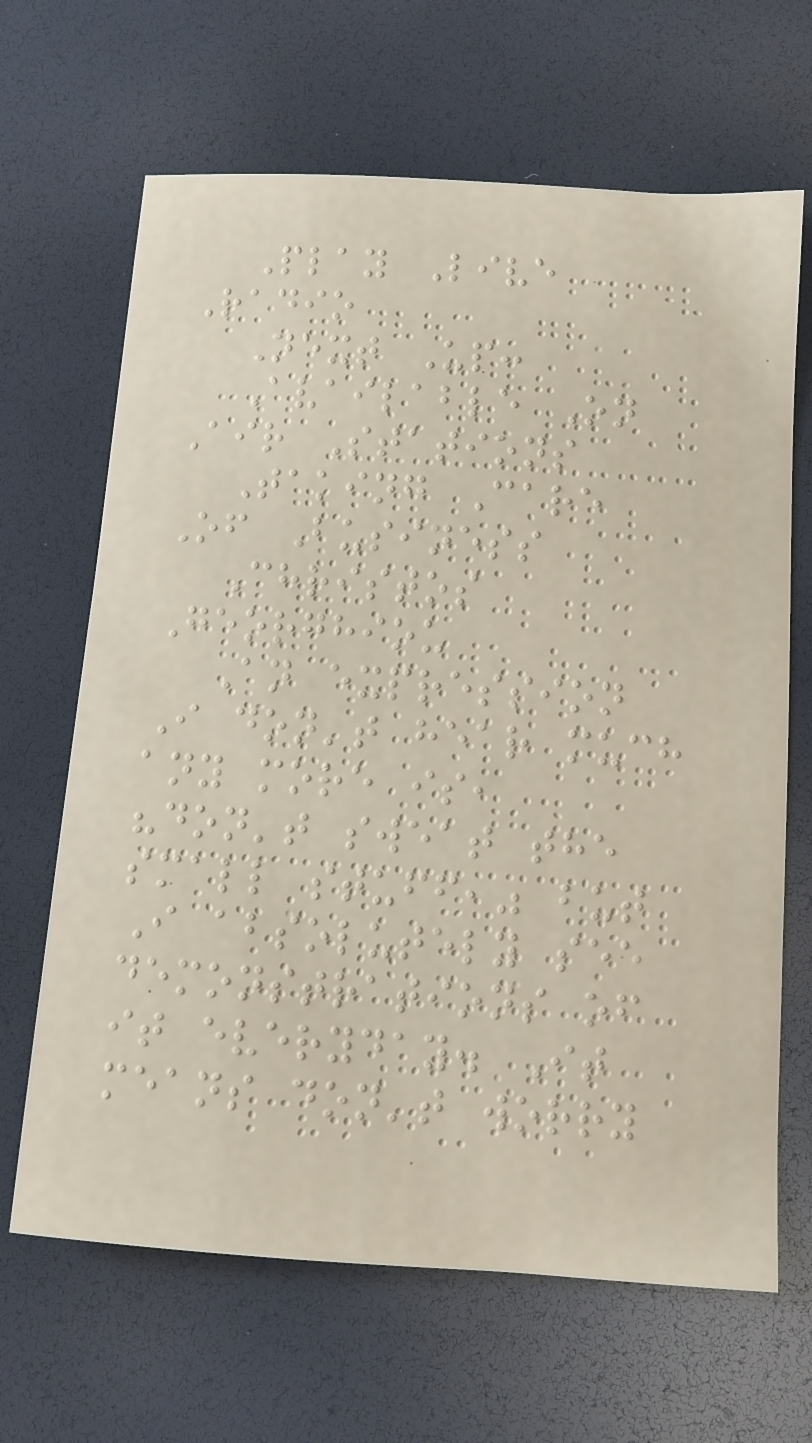Play Live
Radio
Next Up:
Available On
Air Stations
Taking Care
Of Business
Christos
Georghiou
An expression
I don't hear much
any more is,
"don't sweat the
small stuff," but
I absolutely see
demonstrations of
it everyday. It
means don't worry
